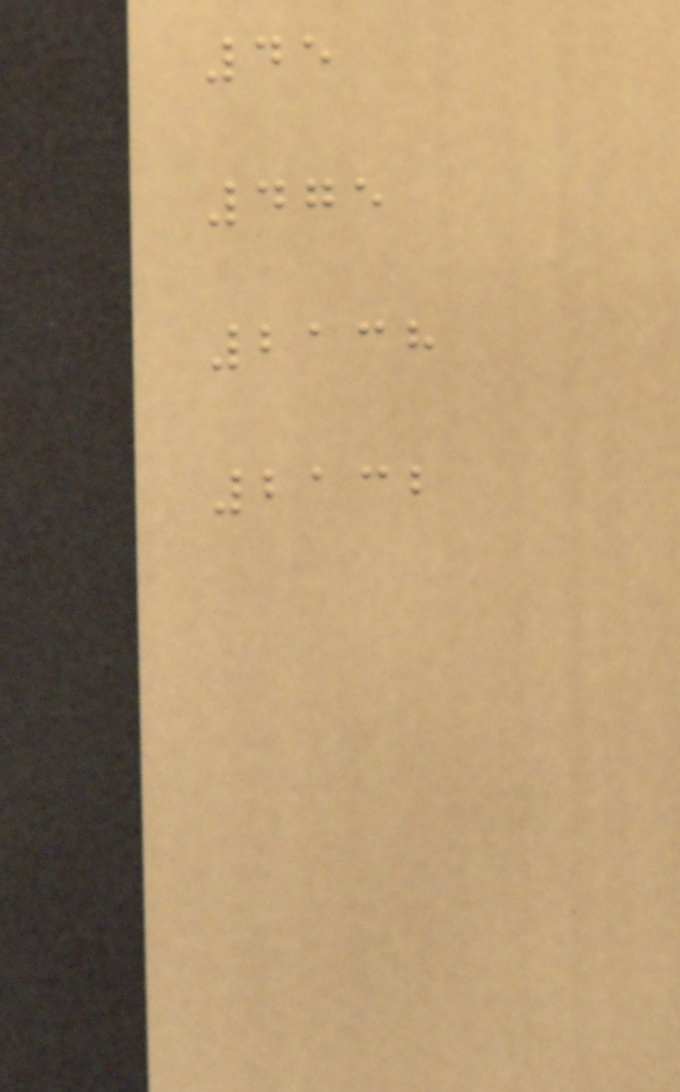45
475
2138
2132
